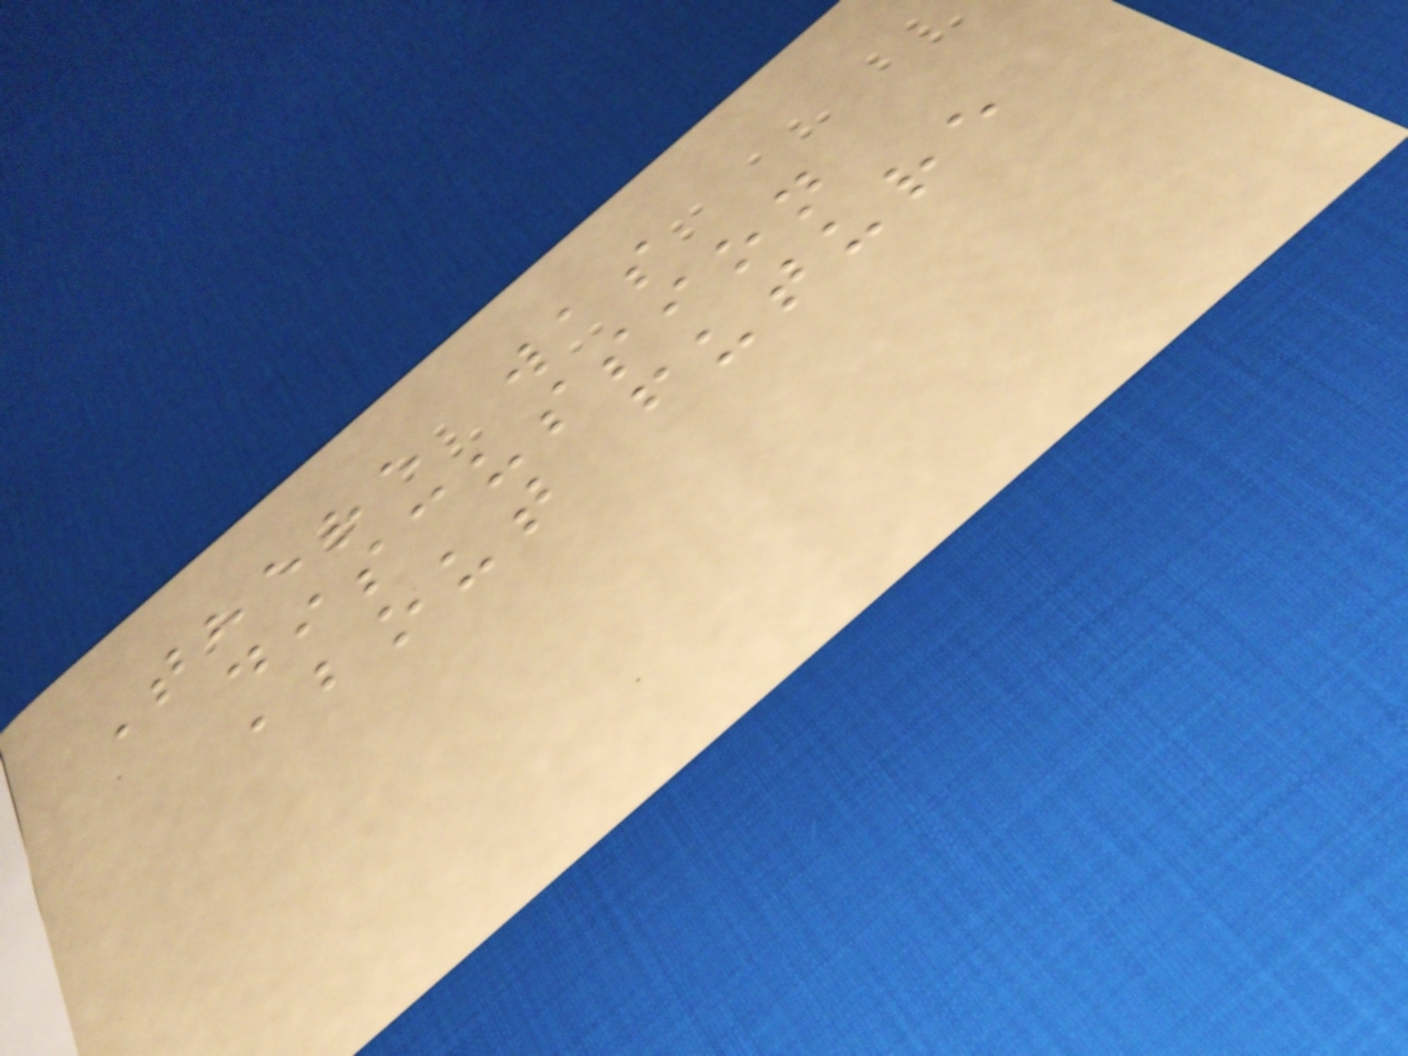There was
discussion
about future
